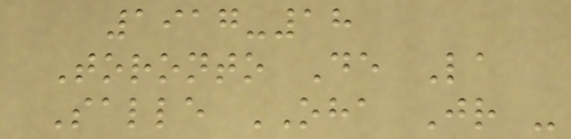1917-18
Toronto De La
Salle OHA Jr -
